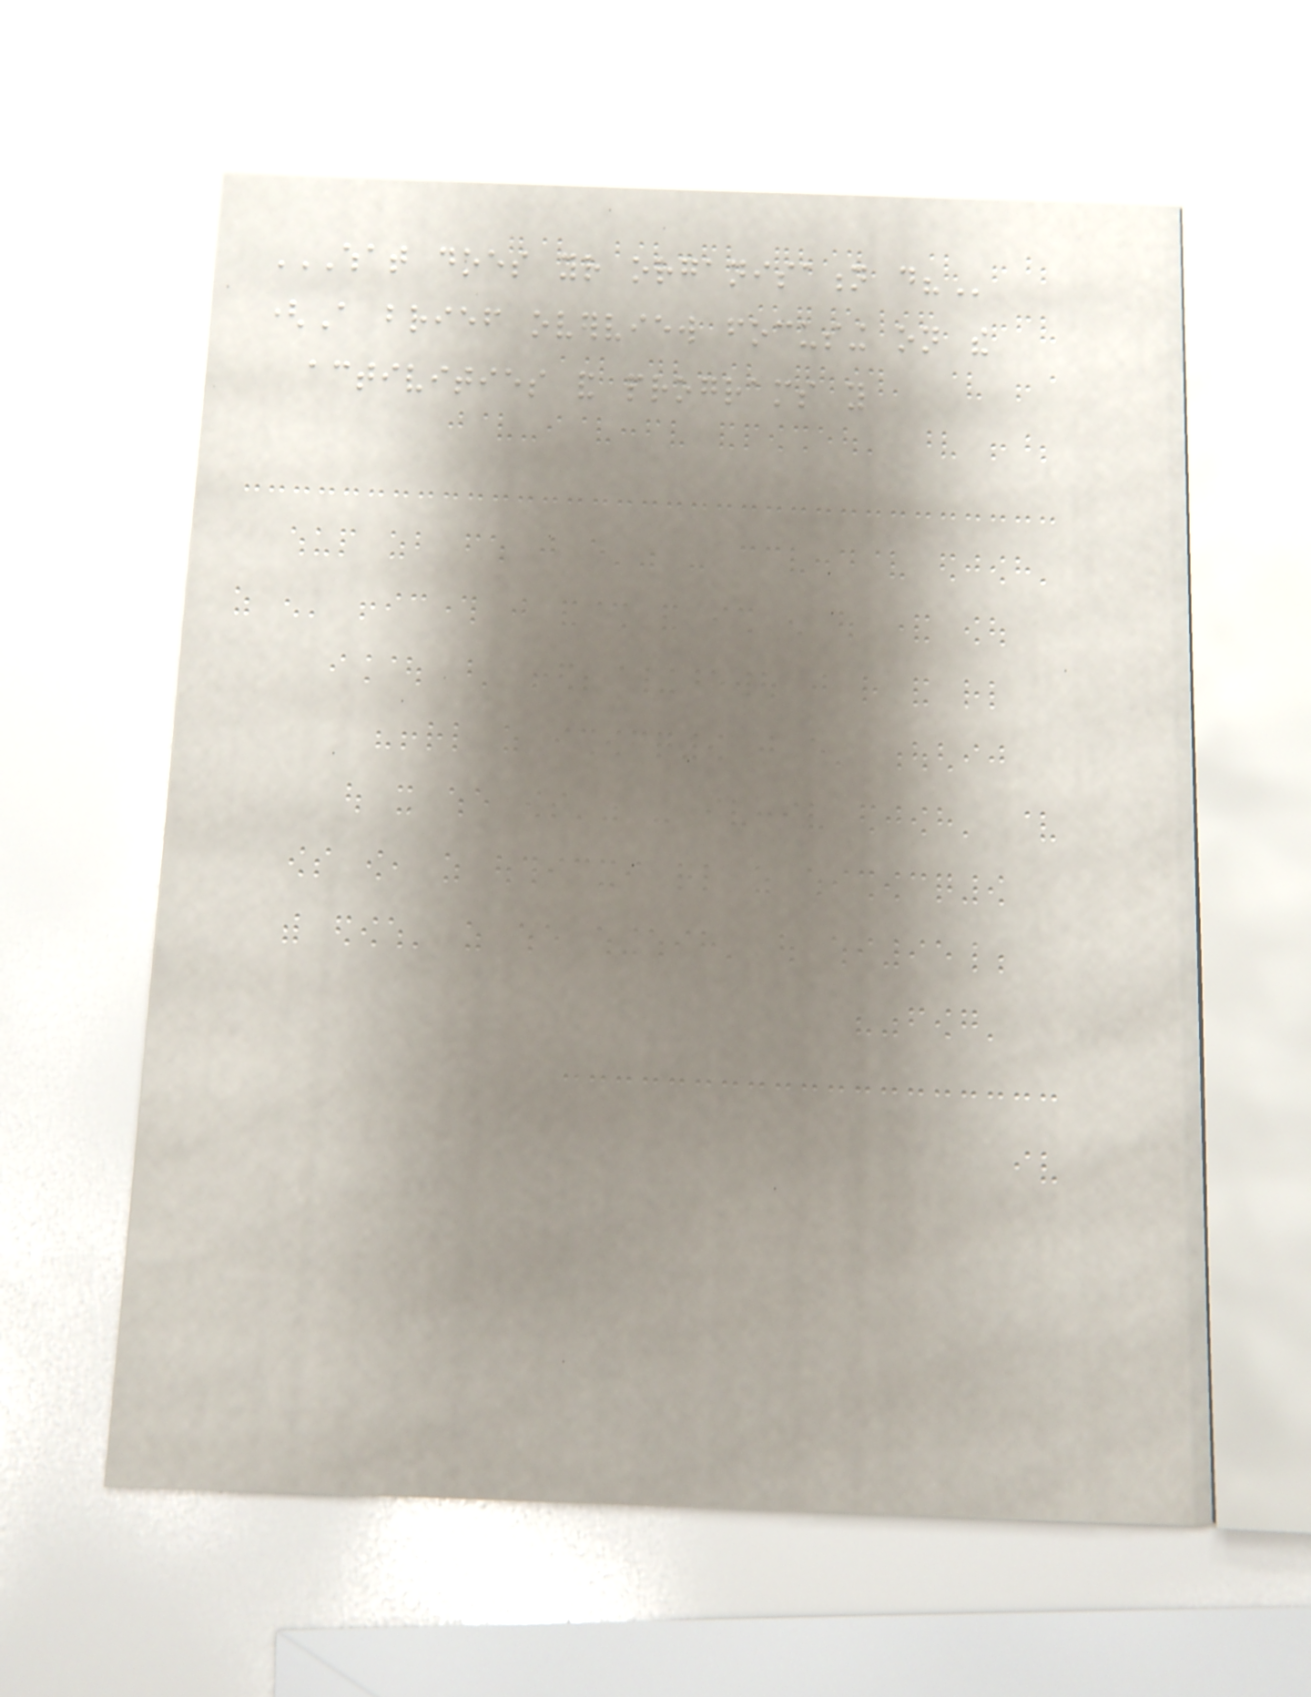WHAT DOES YOUR ORGANISATION DO?
(A brief overview focusing on the
activities and programs you
